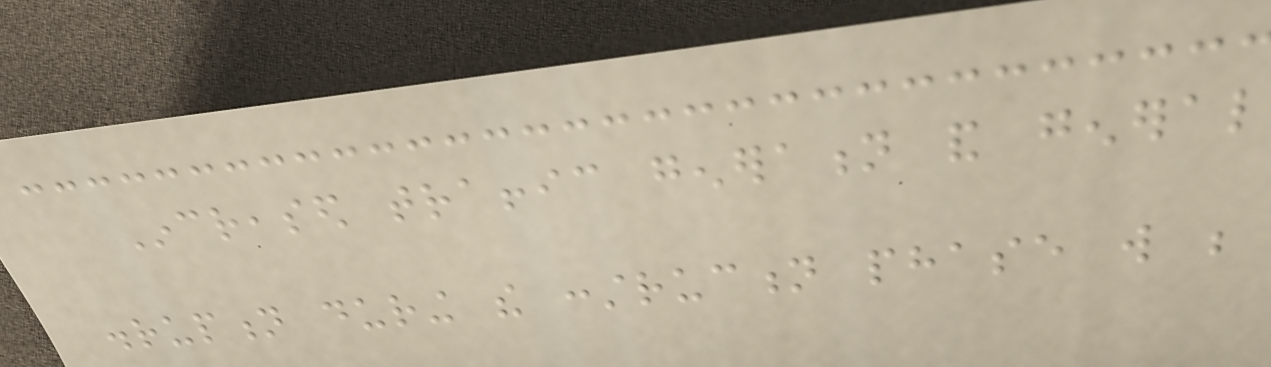Increased traffic generation and general
disruption during the construction phase will be
